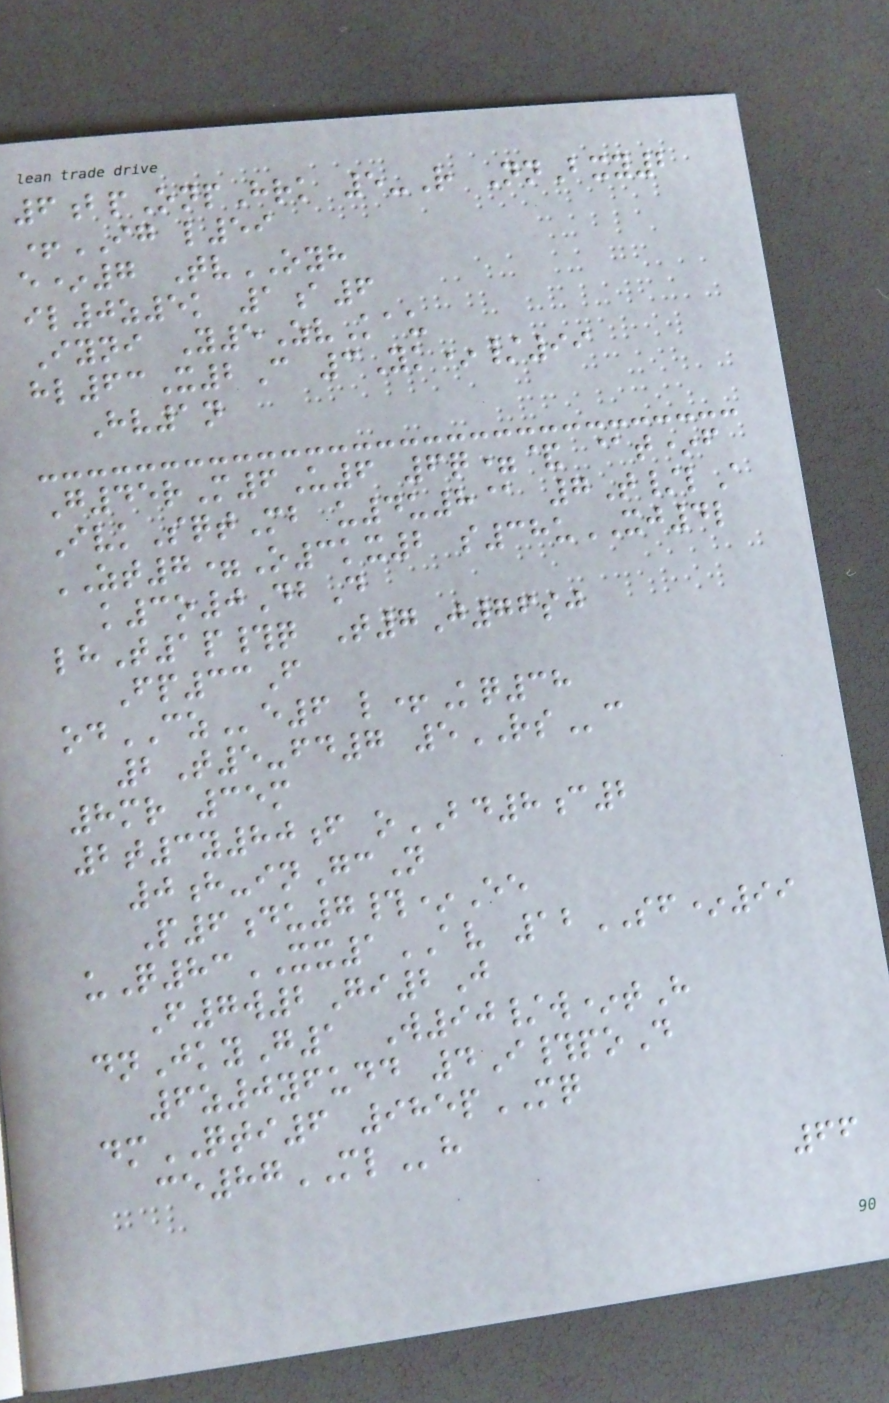6bpOnpHrk 5-R NnBxy2
+IG l59
e*7 TvOYH
il0z5k 1a6
Iyni Y5ZvKau
hl63X2C 3Yk*/99
Hv1n
G45rM6U6 6q=& @t*f
IvkSqtMb u4u8@ 7T/lA
ZT7=O3kx2 s38uXJ4l
k3o0DbD
lhT1p#q T7J76sj
Fp33F
odCZe6 l+Kq38
2T5-fd7 5RSc
8mr 35m
2t3y80f oBD8c2
0h-inGcN
P6du7#*Ee
uQ83XX1AV 12SF*99
F7w2Gi2J
dnJkyG1 W90/w*tH
6z0yfudd 4I#poD
dmQTI6 985pMQ
ce87MLh
66
